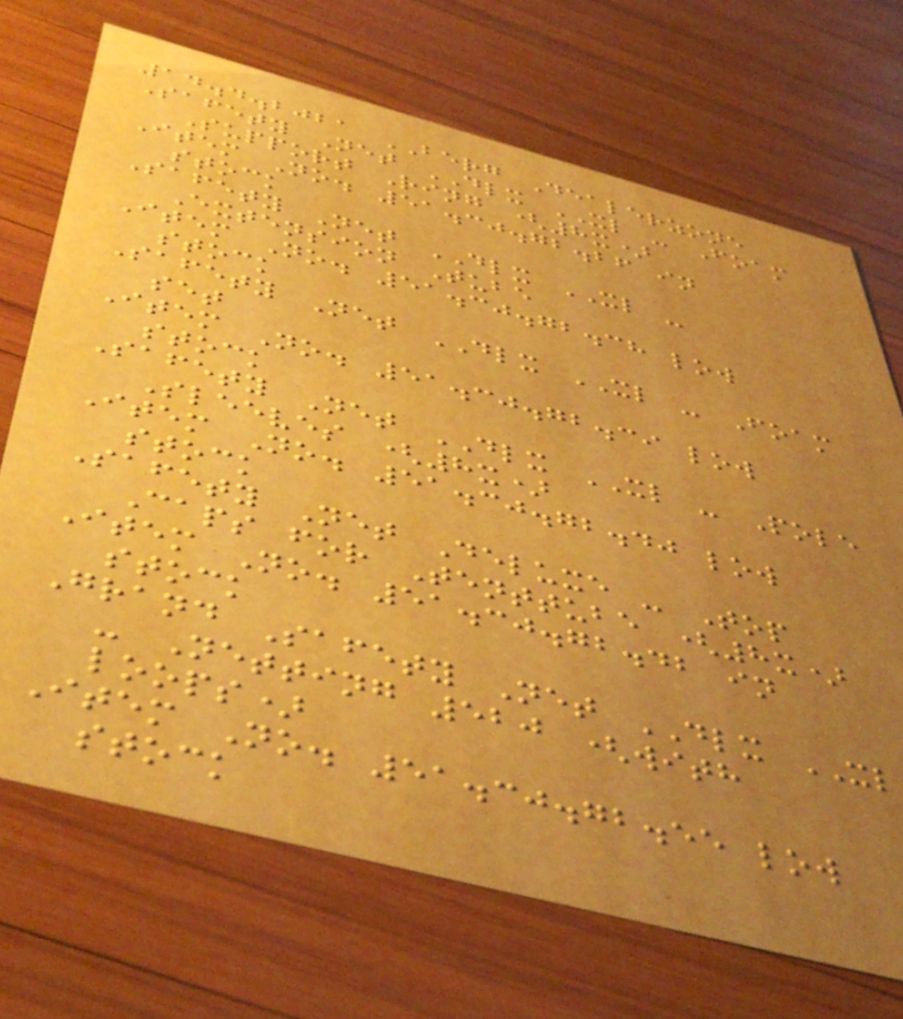14.4.2021 BERG Dealerzone
Safety Net DLX XL - Foam
Support Ring (8x)
Item No. 51.30.72.26 in
stock
Safety Net DLX XL -
Extension Tube
Item No. 51.30.72.38 low
stock
Safety Net DLX XL - Foam
set
Item No. 51.30.72.39 low
stock
Safety Net DLX XL - Pole
Sleeves (8x)
Item No. 51.30.72.40 low
stock
Safety Net Deluxe - Top
Caps for Tenttube (8x)
Item No. 51.30.72.42 in
stock
Grand Safety Net DLX XL
- Netting 520 (with
loops)
Item No. 51.30.72.55 low
stock
